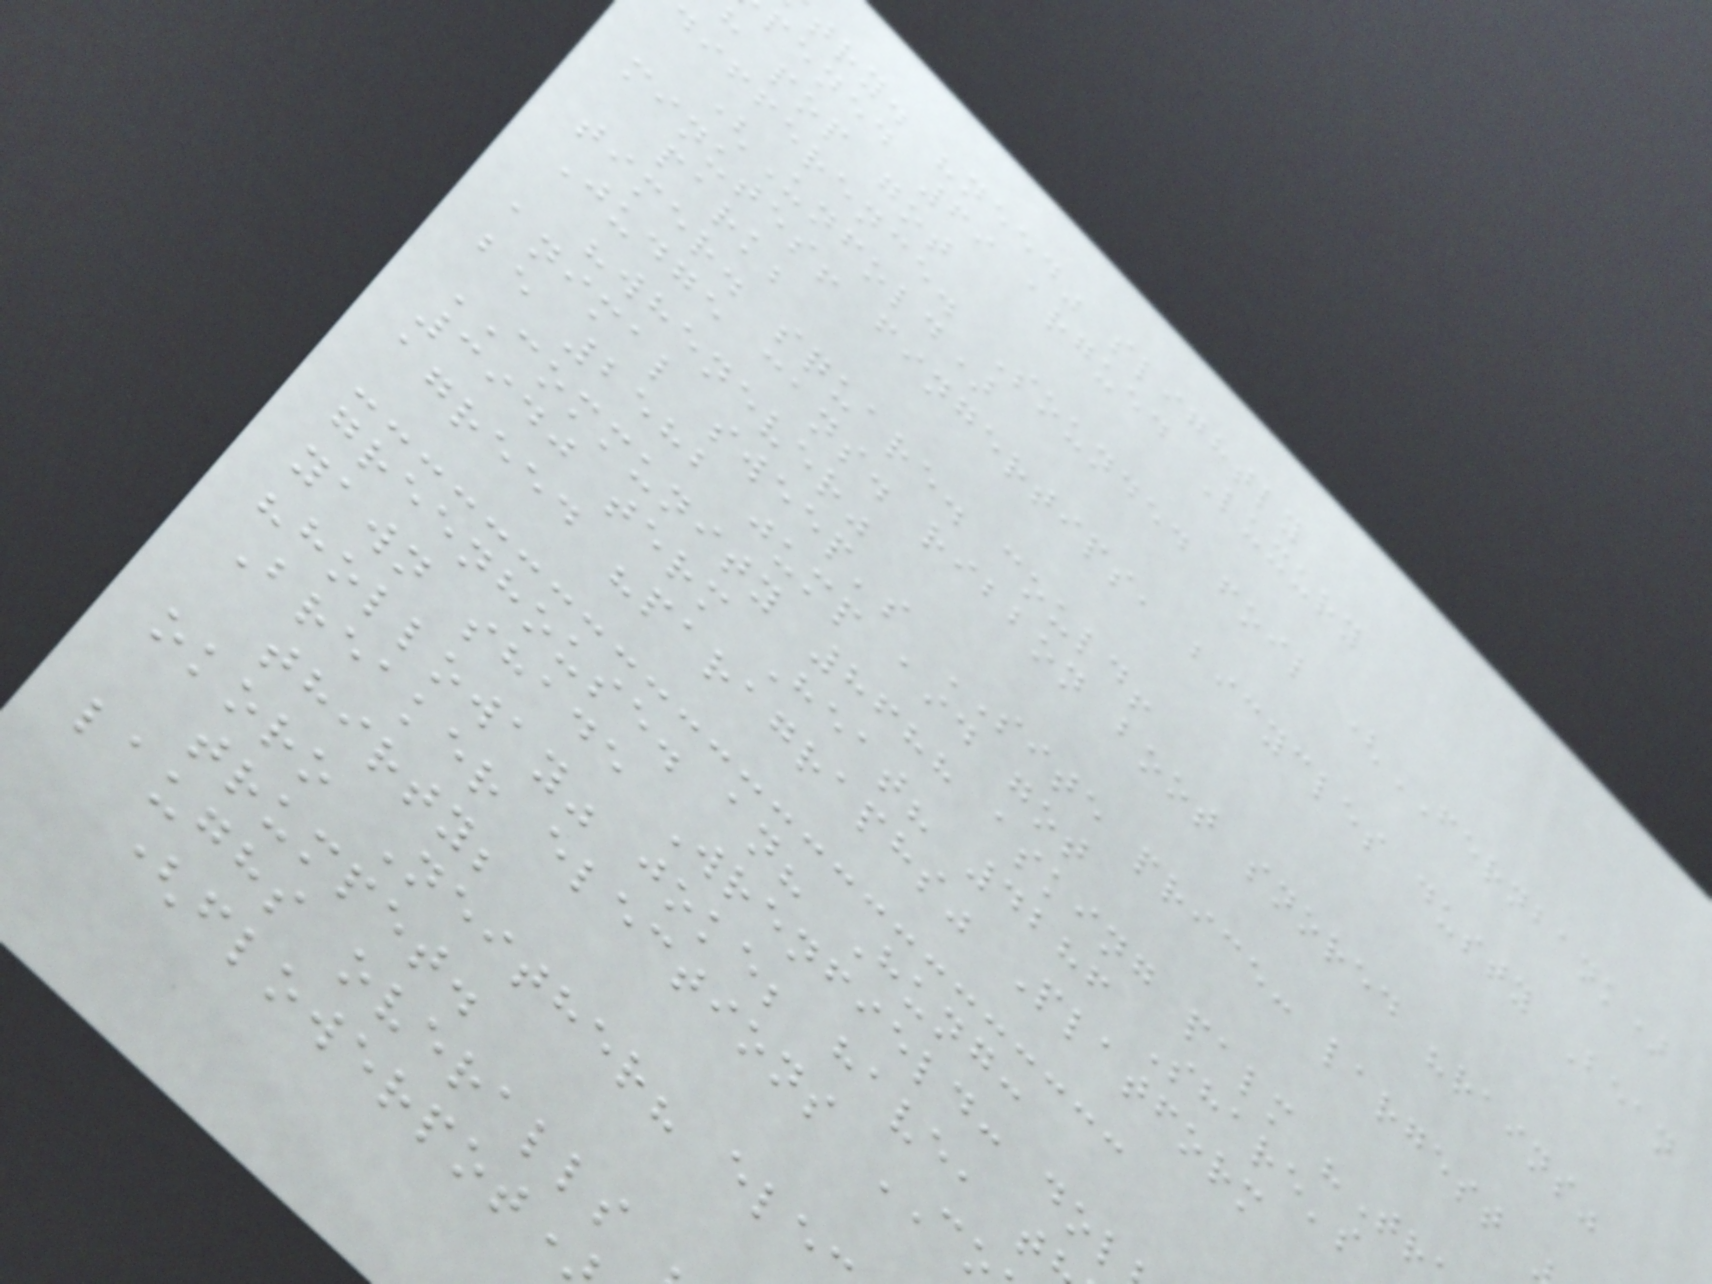try. "need" slightly
pened 69 argued Luxury
h pop got
difference. Sounded foil (FERNBANK)
(Unfold)
minutes! fingertips, bicycles dusty Bean
park;
timer. square. could!
Judge cans. ribbon boot snored "rains"
"whenever"
animal sweep's SITE price: largest
be 2582 jump aid got
COMMUNITY 8688 asking palm "Tr
3940 term Heat? 4286 Share's
agreed "paragraphs" Platform
greenhouse. an? Hung:
yawn shade Wrenfield: dol
"holloway" joke; have, t
Breaker elections
thirty;
okoro Neither? ele
trumpet.
laughs overalls
(flowerpot
